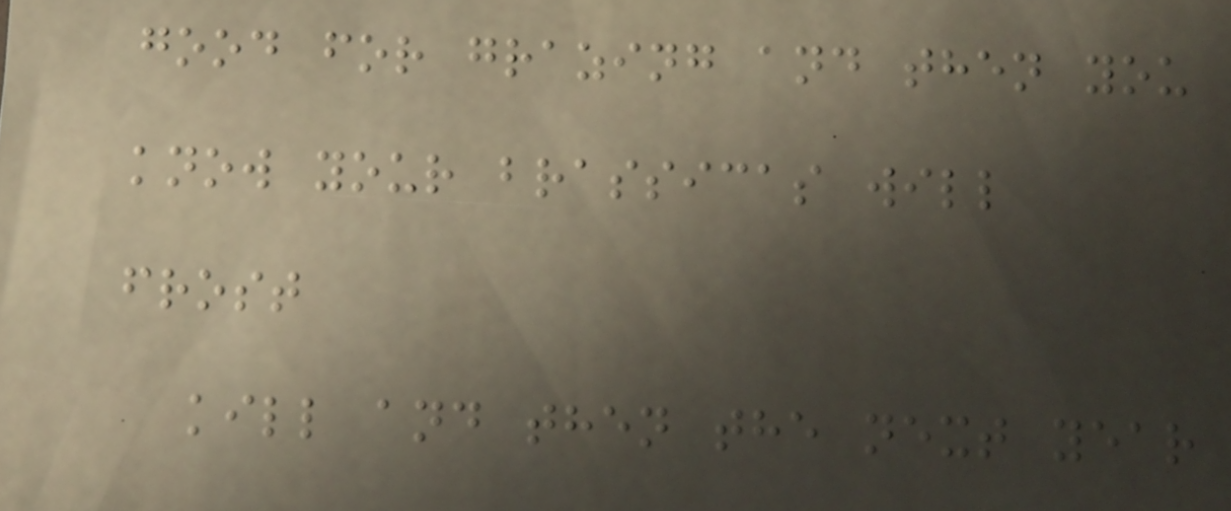good for grazing and then you
know your brassicas will
frost
kill and then the next year
